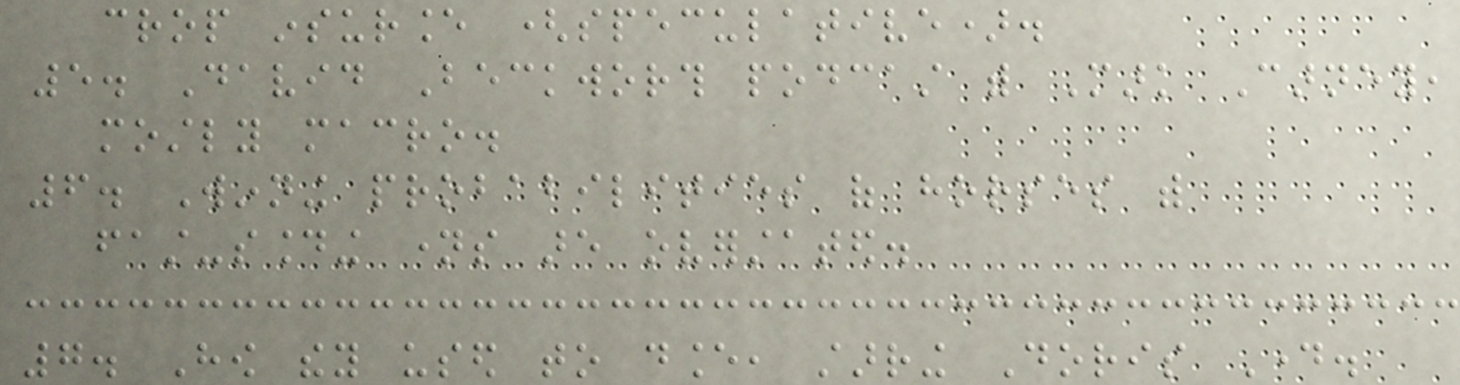crop insurance (speculative).
5. David Beckworth podcast with Mark Carney,
mostly macro.
6. Winning probabilities of horses with
fast-sounding names are overstated.
7. How they used to dance, starring Doris Day.
